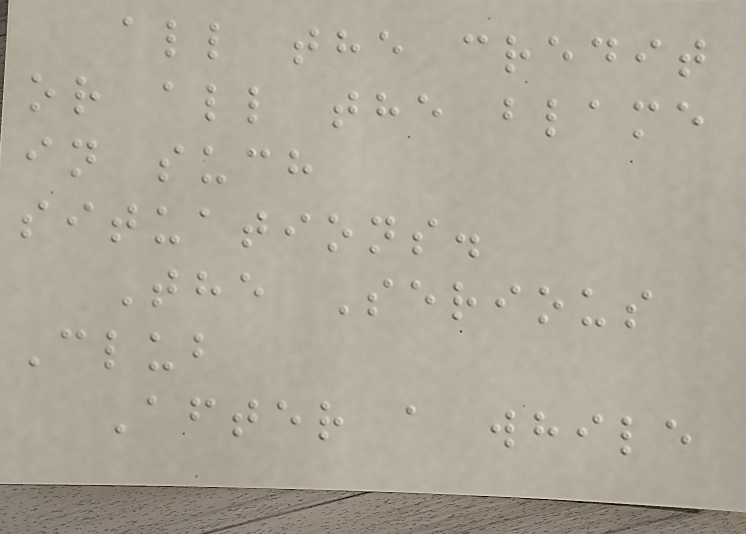all the credit
or all the blame
in such
situations.
The Serious
Club
After a while
